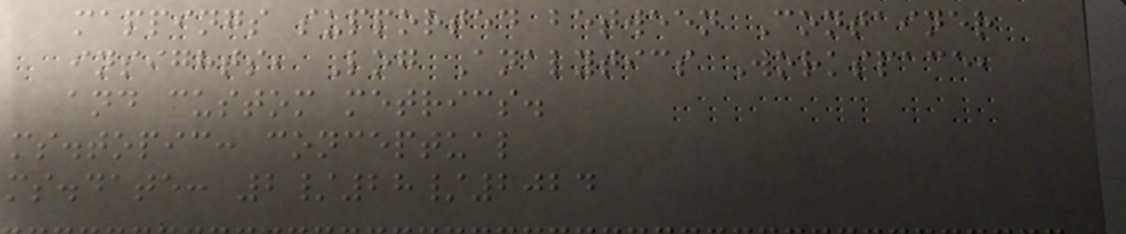mappings supported between Container
insights, Log Analytics Workspace,
and custom metrics.
ms.topic: conceptual
ms.date: 2/28/2024
